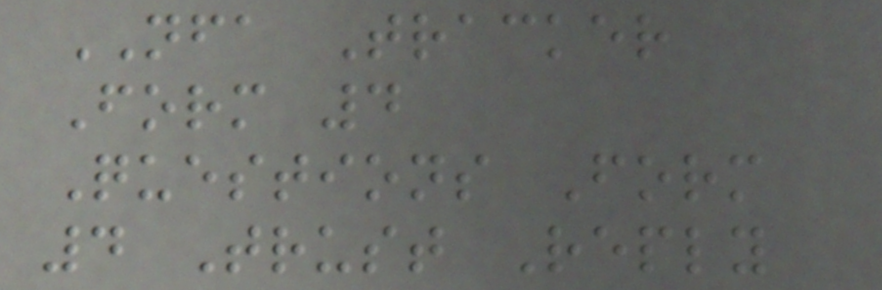NFA Tracker
Form 4
Questions Form
4 Trust Reply
